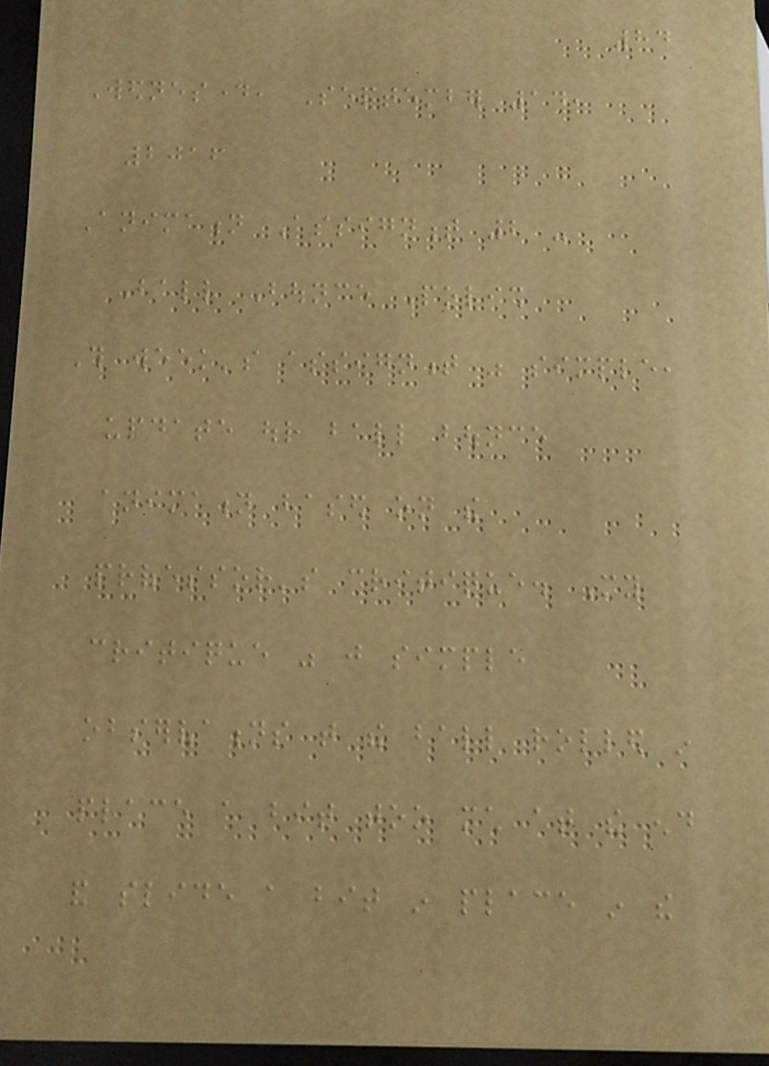84
Wednesday, September 14,
2016
Animation Assignment 2 -
Ball Bounce Polish
This week's assignment was simple,
update our ball bounce
animation based on the
professor's critique. My
critique was just simple
observations that the ball rolled in
place a bit too much at the end
and slide a bit in place in the
